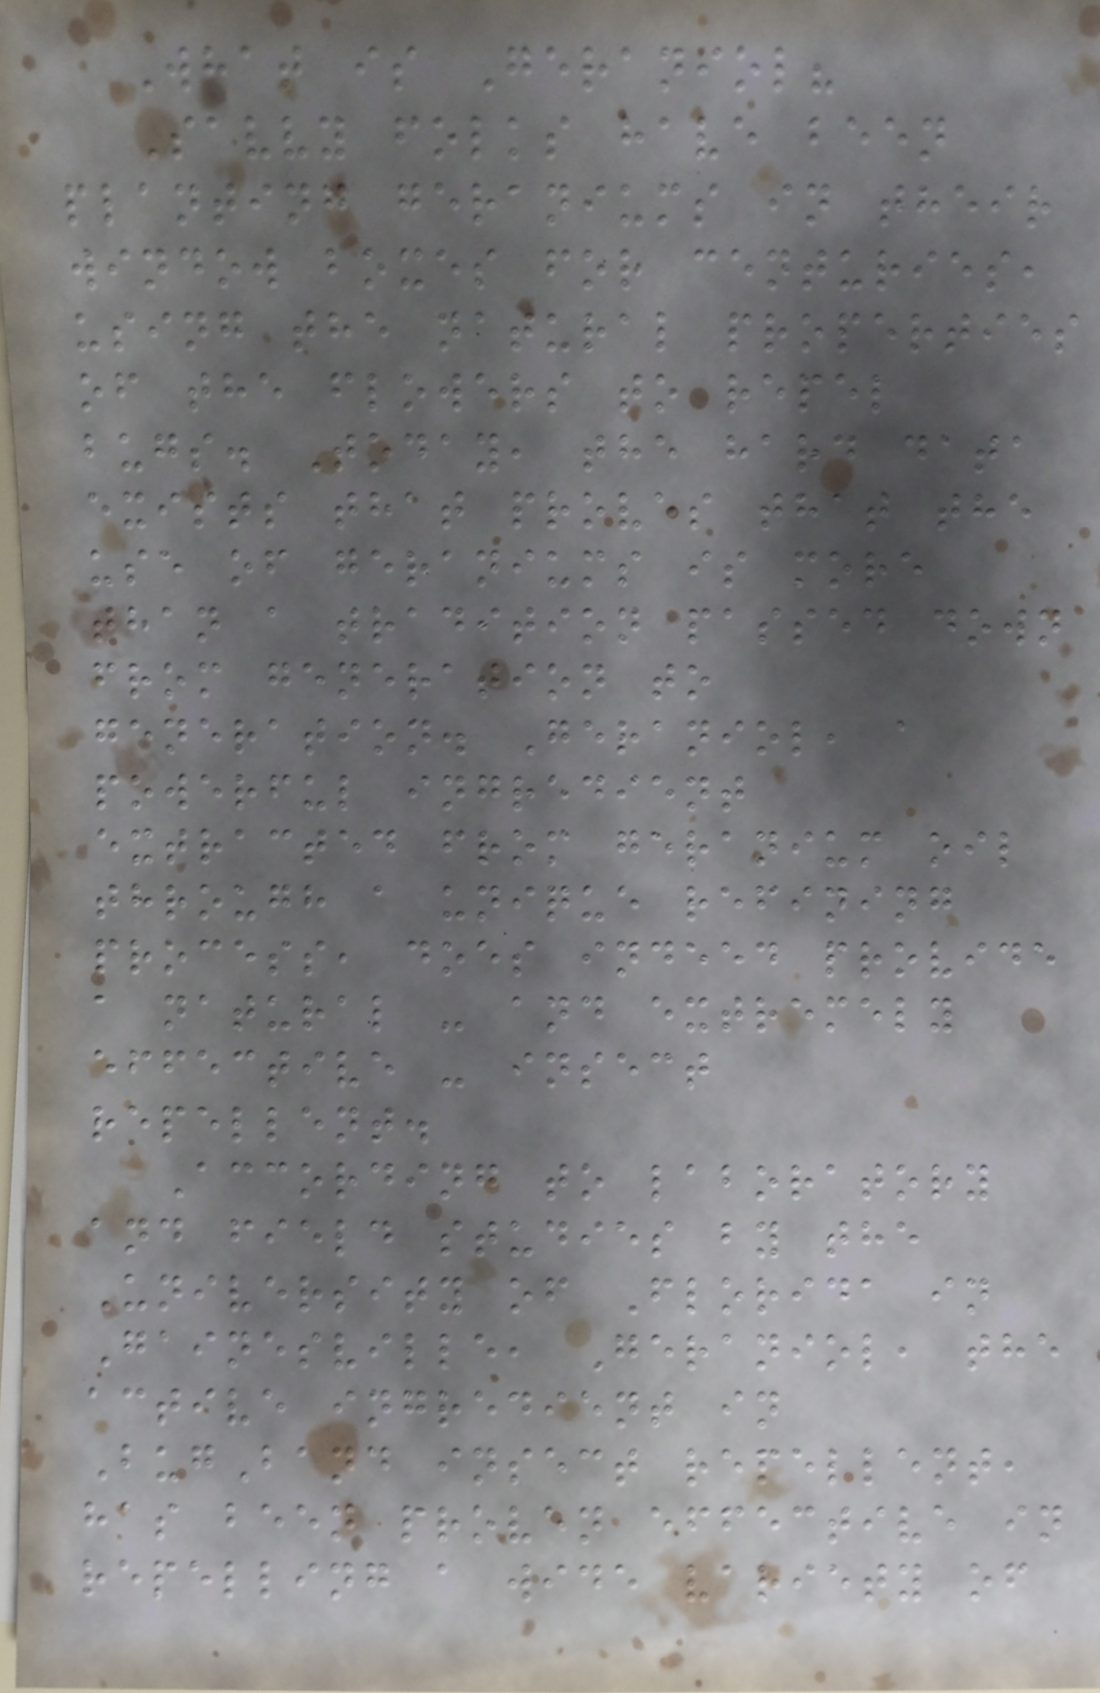What is Geraniol?
Savvy folks have been
planting geraniums in their
window boxes for centuries,
using the natural properties
of the flowers to repel
bugs. Today, the hard data
exists that proves that the
use of geraniums is more
than a tradition passed down
from generation to
generation. Geraniol, a
powerful ingredient
extracted from geranium oil
through a unique refining
process, does indeed provide
a natural - and extremely
effective - insect
repellent.
According to laboratory
and field studies by the
University of Florida in
Gainesville, Geraniol, the
active ingredient in
BugBand insect repellent,
has been proven effective in
repelling a wide variety of
